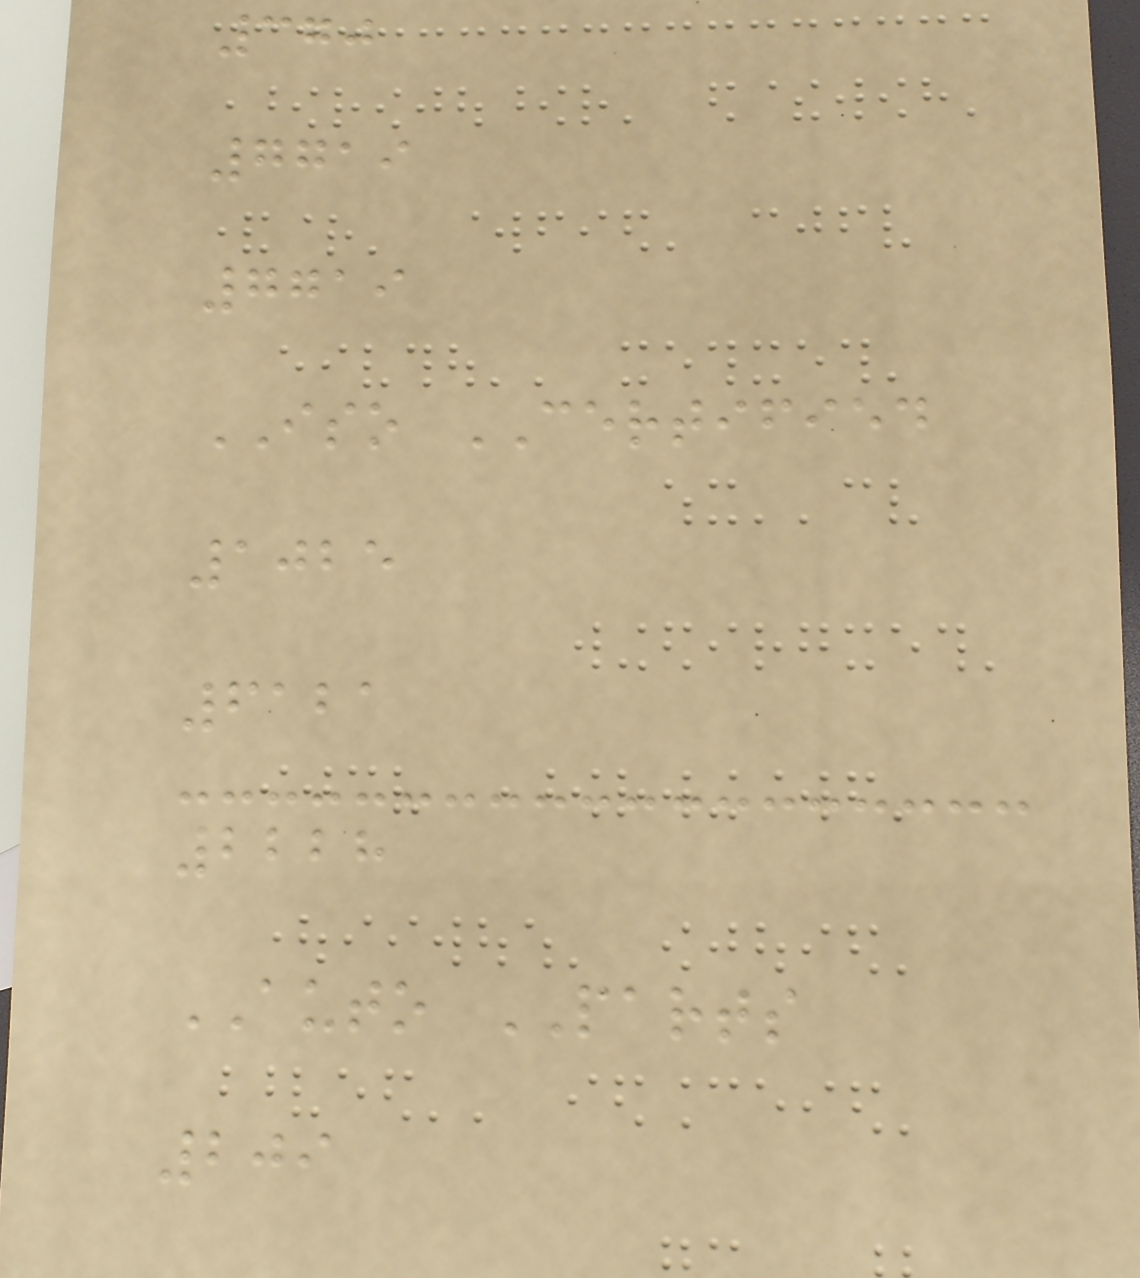370
7719
7719
ISO CERTIFIED
1025
6121
2228
AUTO PARTS
209
